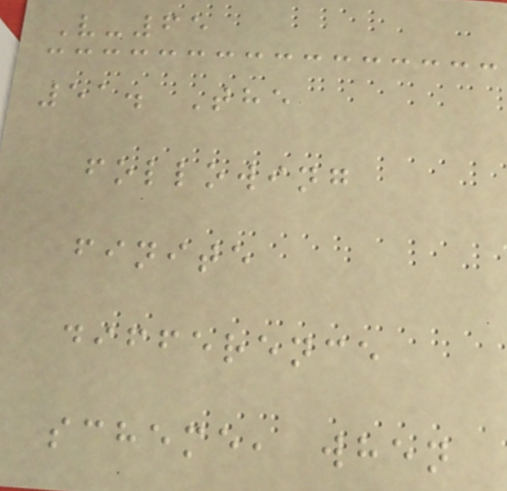V-65
51. The
following
finite
difference
scheme, when
